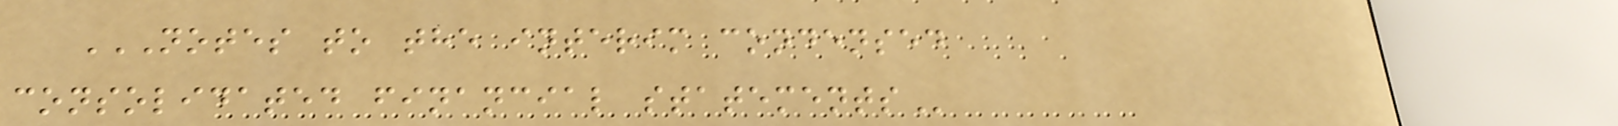NOTES TO THE INTERIM CONDENSED
CONSOLIDATED FINANCIAL STATEMENTS
